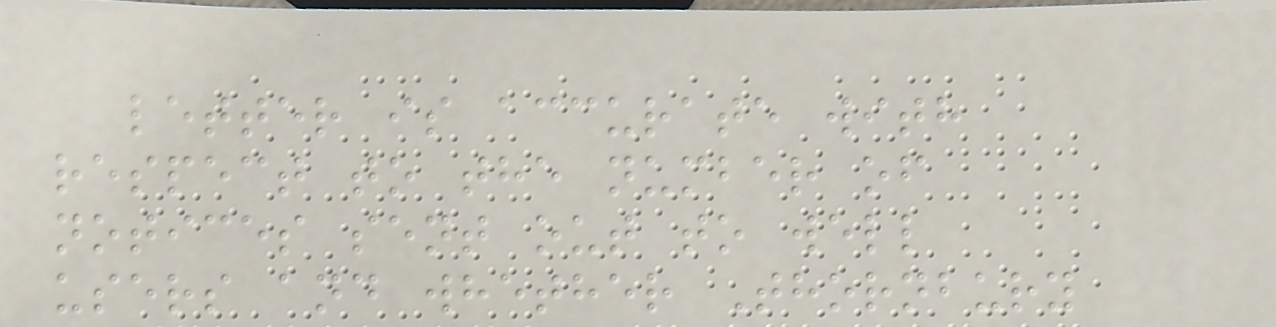letter is accurate with
respect to the number of
notices sent out to well
users and whether Thornbury
